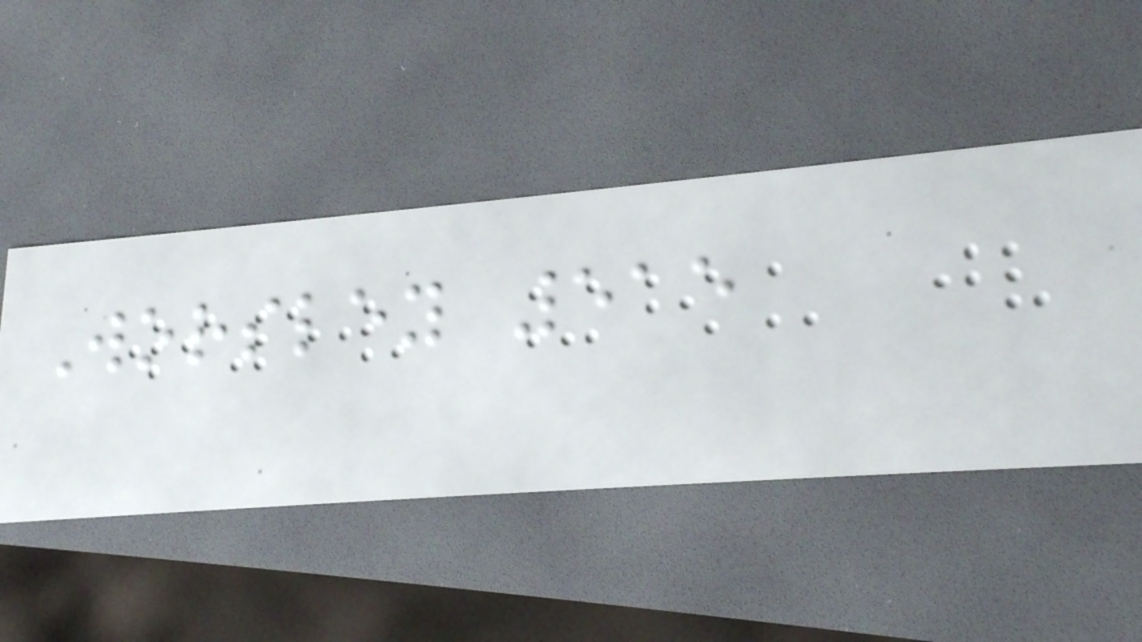Worsley 515
